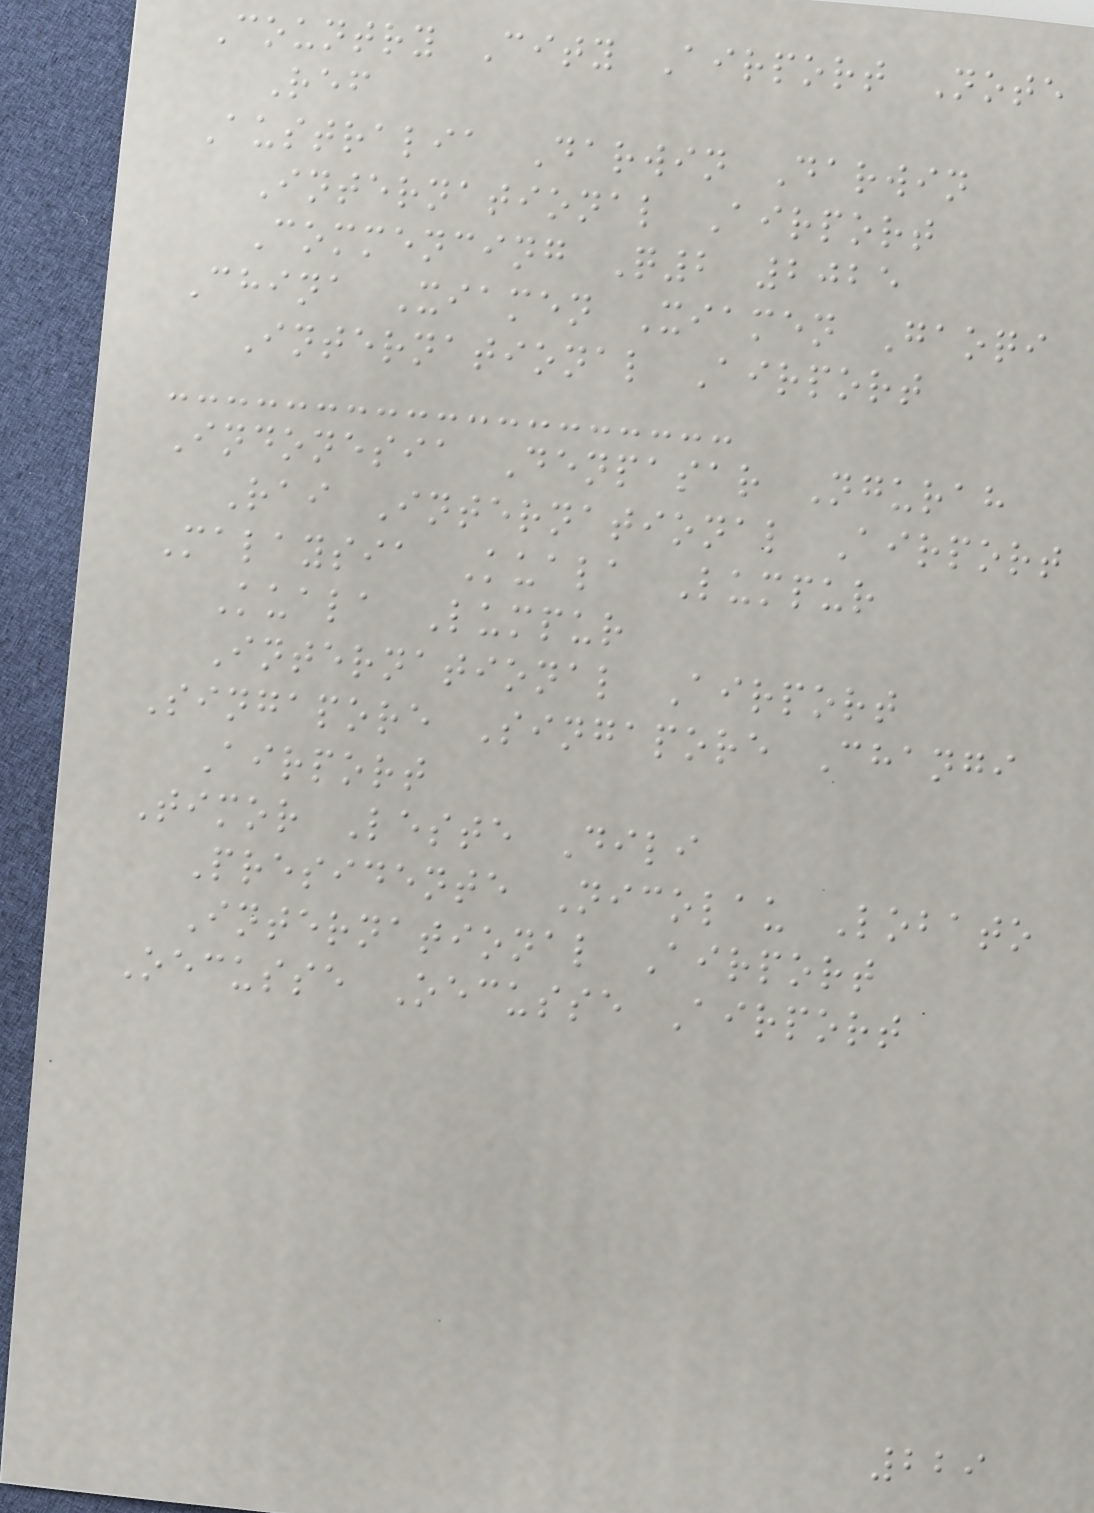Country City Airport Note
Ref
Australia Darwin Darwin
International Airport
Commencing Q2 2025
China Xiamen Xiamen Gaoqi
International Airport
Indonesia Denpasar Ngurah
Rai International Airport
Malaysia Kuala Lumpur
Kuala Lumpur
International Airport
Singapore Singapore Changi
Airport
Timor Leste Dili
Presidente Nicolau Lobato
International Airport
Oecusse Oecusse Airport
229
